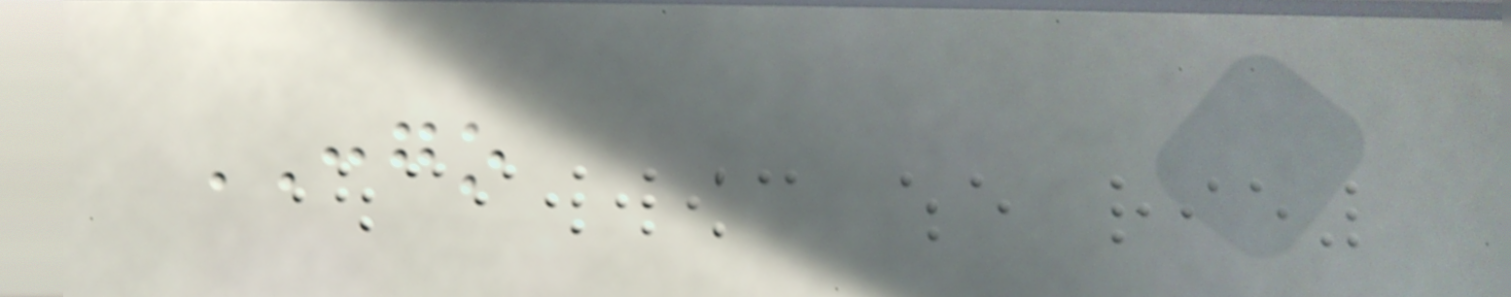CONGO
